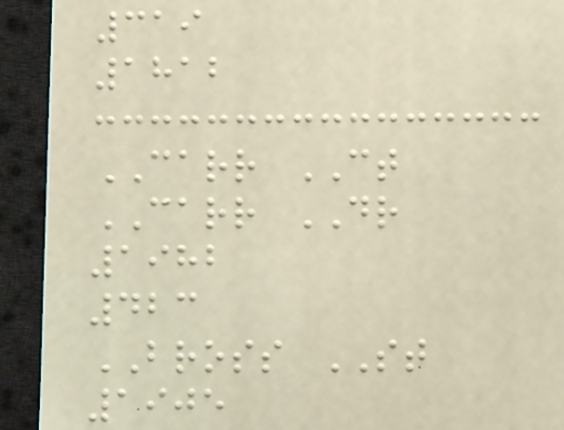319
1812
CARR CT
CARR DR
1982
423
BROSS ST
1905
